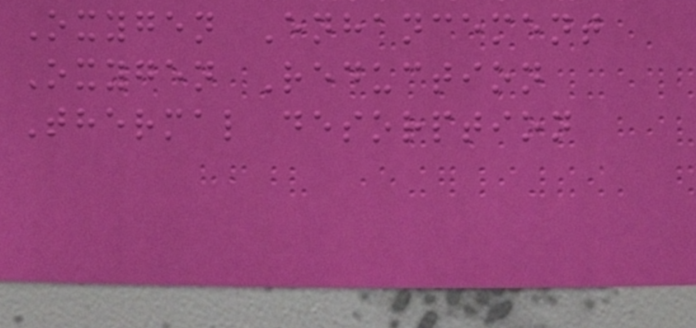Oxygen Enhancement
Oxygen Reduction
Thermal desorption
